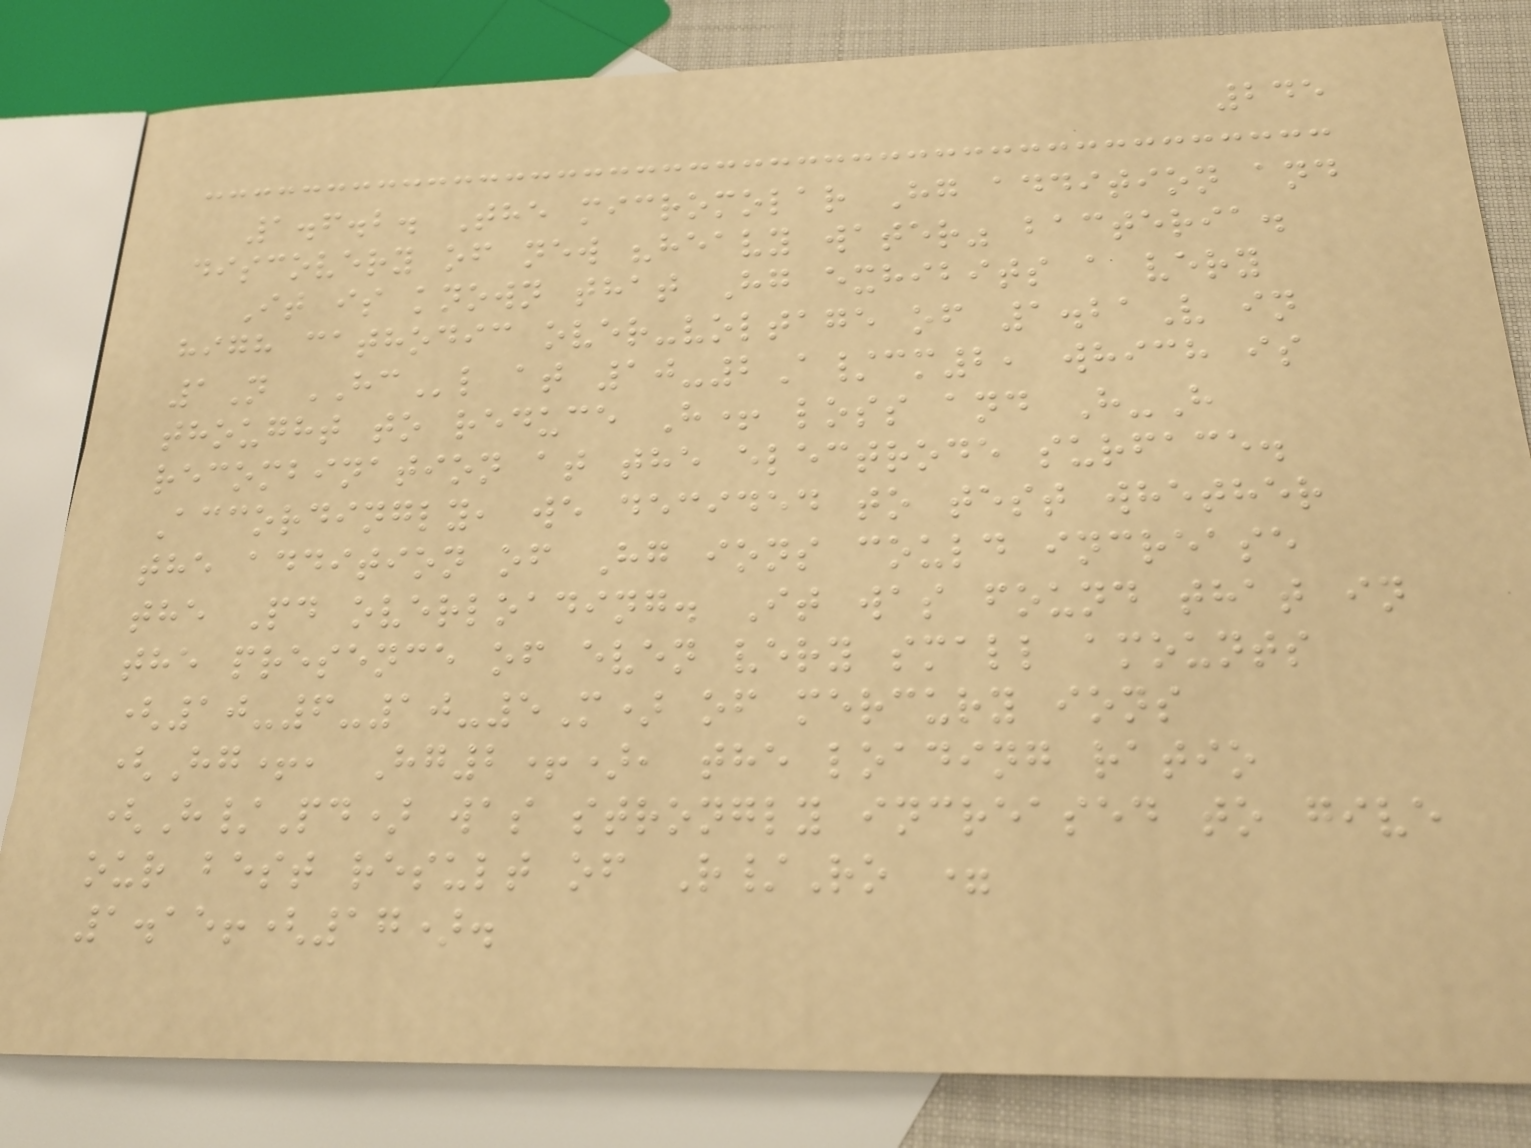245
1.6.2. The micromolar Hg addition and
discovery of new "heavy water" bacteria.
It is known that Hg exhibits a very
high cathodic over-voltage of 1.21V in
1N HCl at 10-2A/cm2, which is
thought to reduce H+ loss and H-H
recombination at the electrode surface.
Accordingly, we decided to test whether
the addition of Hg ions could increase
the Pd overloading. It was found that in
the presence of even very small amounts
(10-6-10-5M) of mercury ions
(Hg+, Hg2+), the loading ratio
(H/Pd) was strongly increased to give
our best result of R/Ro =
1.15!(17).
